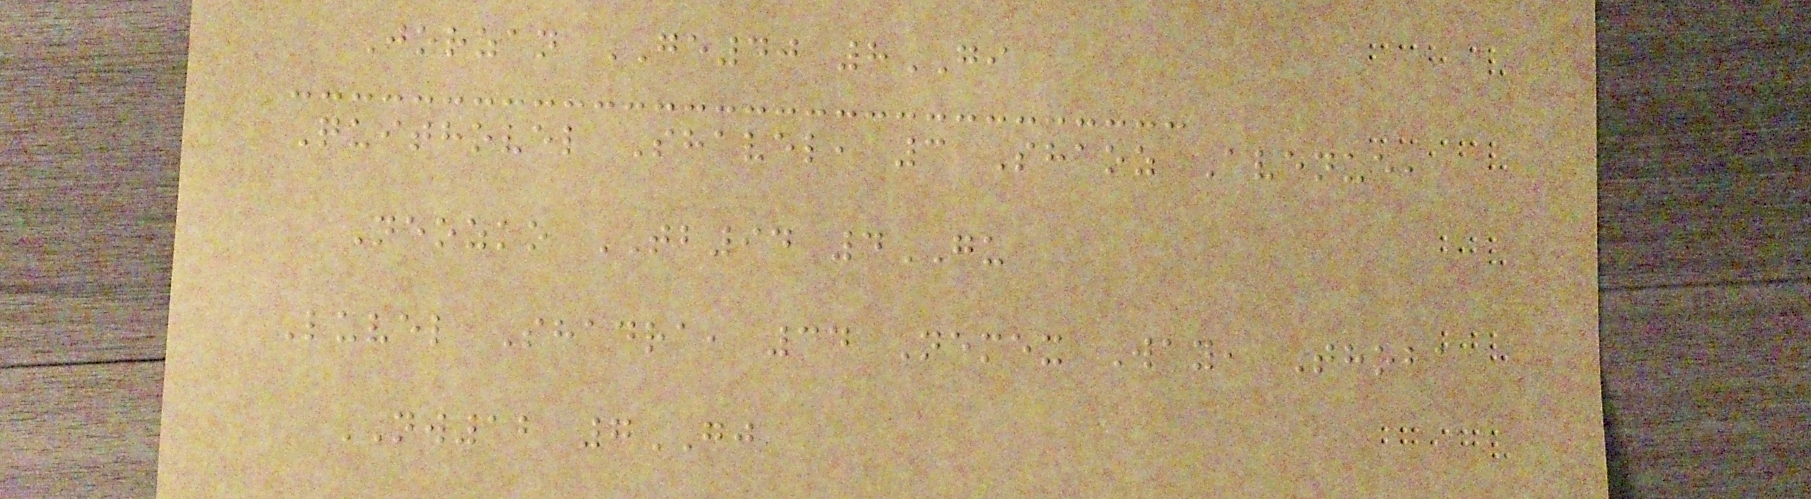Jorzan GE40 8GI
Quithovel Shavel, 3 Shaoz Avenue,
Neozko TB94 4GU
Luvel Shadra, 34 Nemex Way, Thoba
NW12 7GJ
